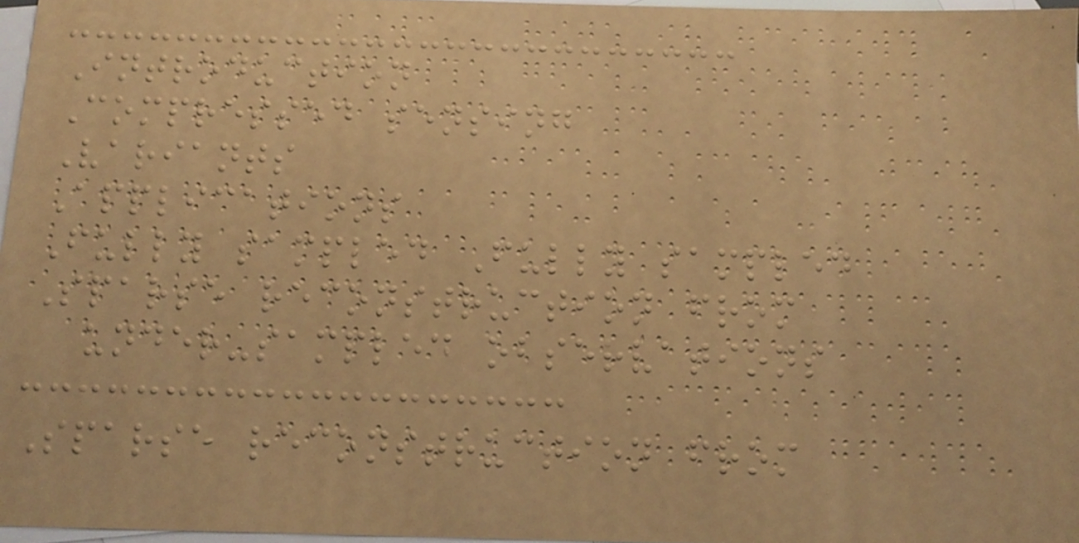Introduction
Compressed sensing
Variants
Applications
Fully sampled Fully sampled
Sparse reconstruction from
under-sampled observations
Sparse reconstruction from
